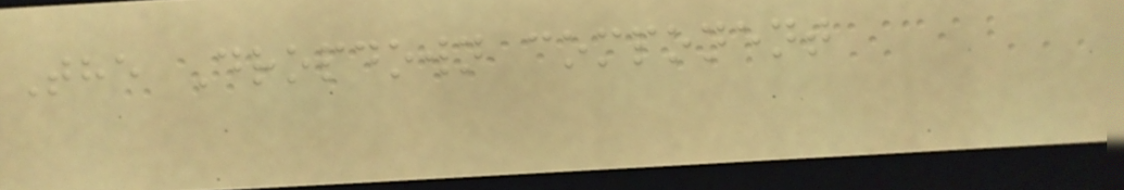The Dropdown component
